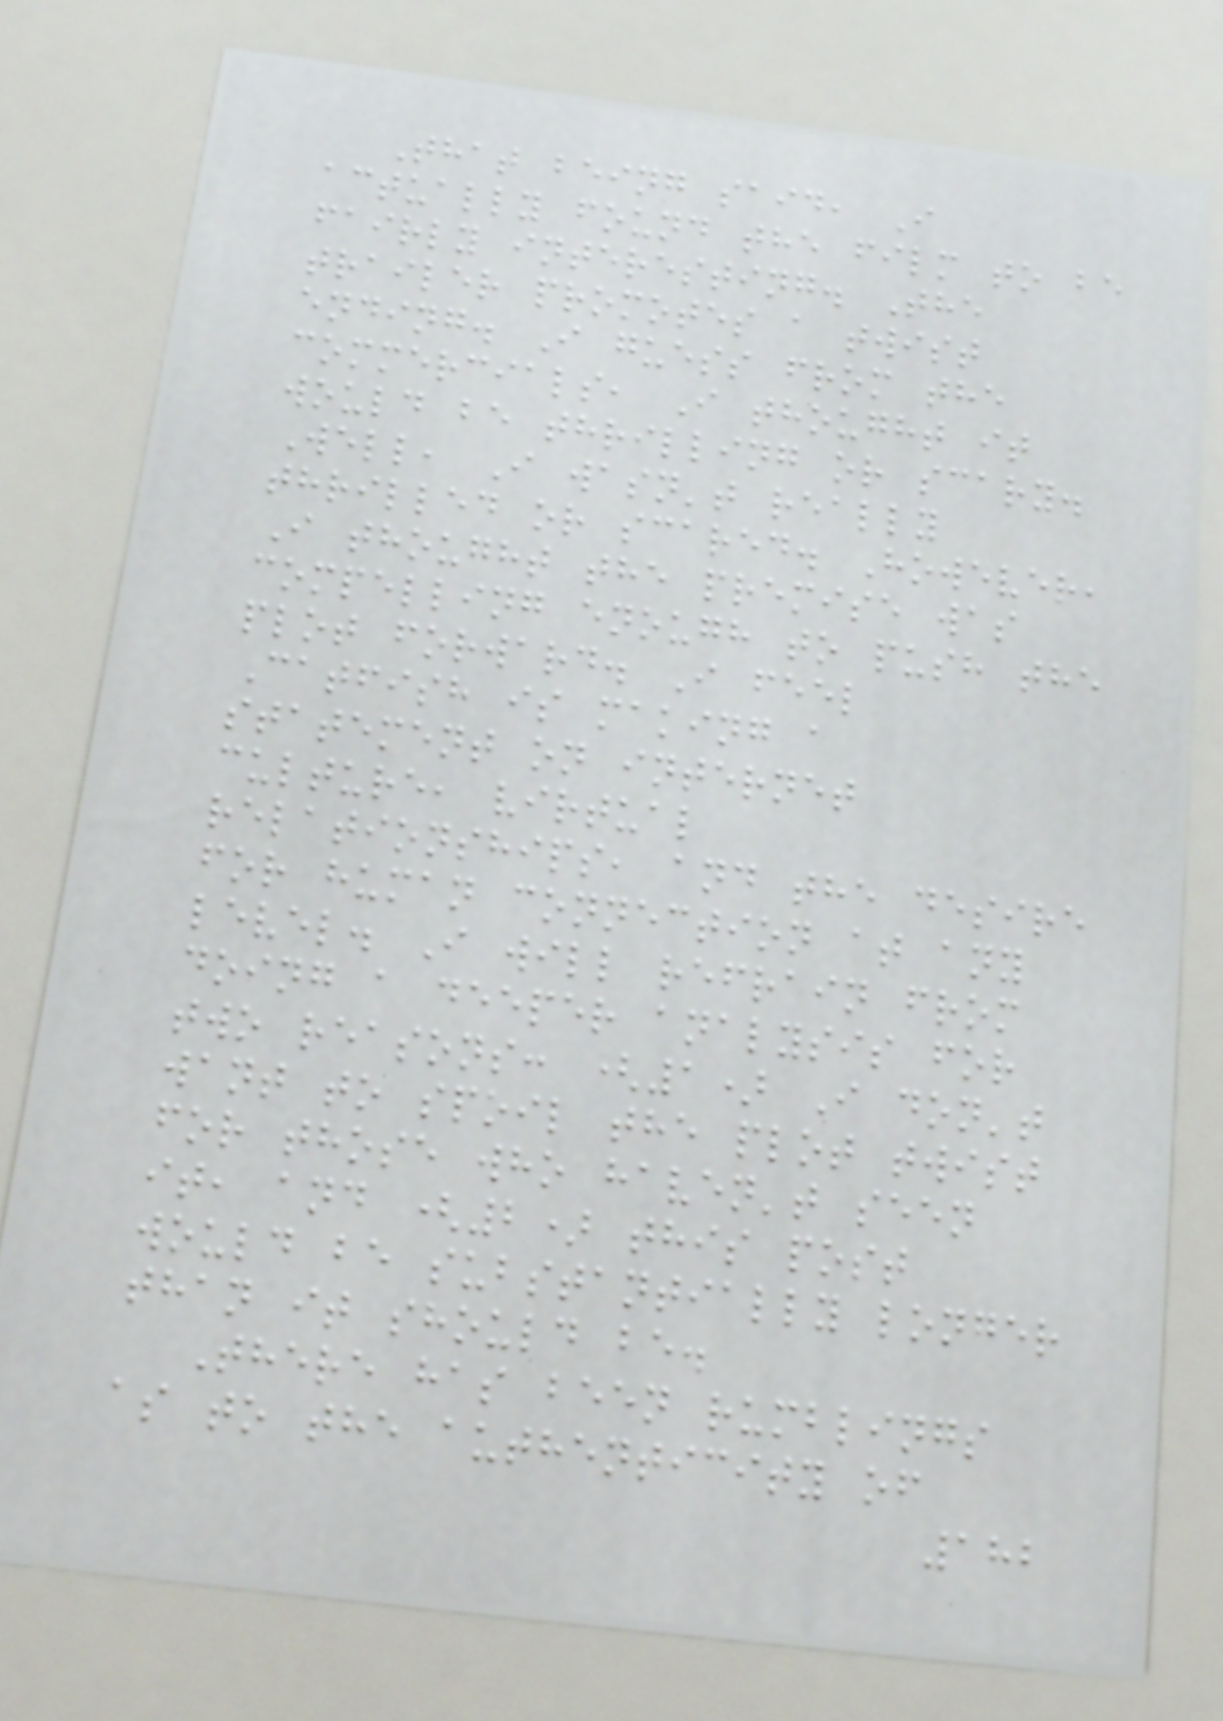That being said, I
actually found the film to be
fairly interesting. The
trailer promotes a twist
ending. I guess from the
commercials, I thought it
would be thrilling or scary.
Well, I wasn't really
thrilled or scared. However,
I thought the premise was
compelling enough to push the
plot forward. I feel
Catfish is making a
statement on internet
culture, virtual
relationships, and the desire
for human connection at any
level. I will refrain from
doing a deeper analysis for
two reasons: (1) I don't
want to spoil the plot twist
for those who haven't seen
it, and (2) this post
would be substantially longer
than it should be.
There has been rumblings
as to the authenticity of
182
